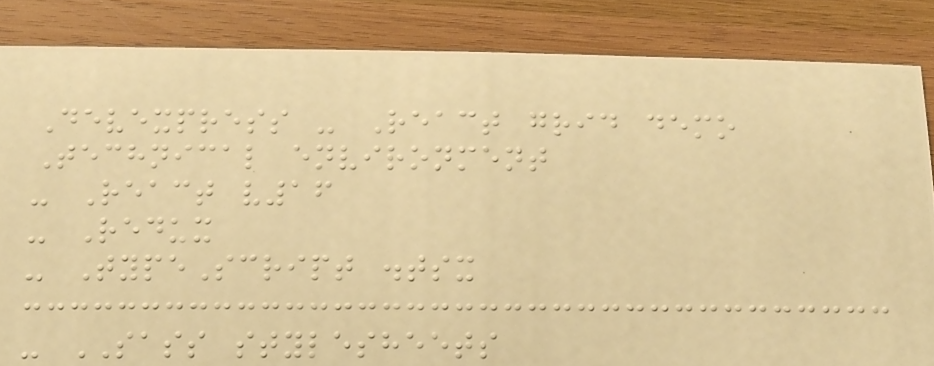Devexpress - React grid demo
Technical environment
- React v16
- Redux
- TypeScript .tsx
- SASS stylesheets
